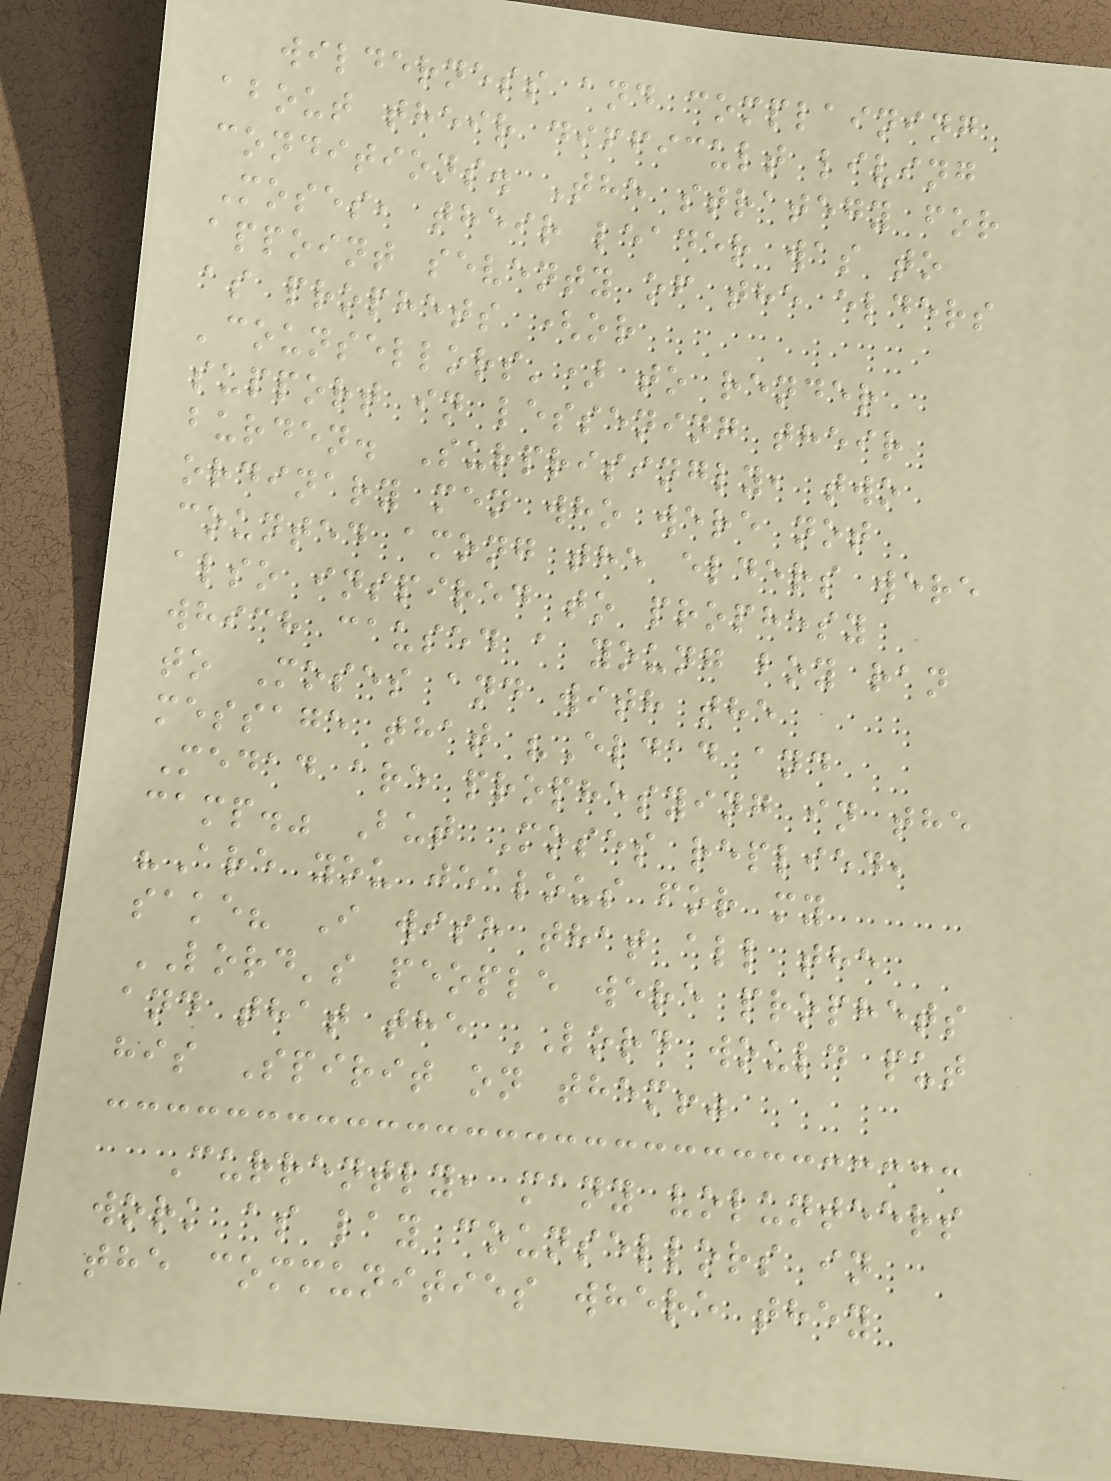wilderness and complaining
about their difficult living
conditions. The strategy for
Moses, their leader was to
appoint seventy of the elders
as prophets (or
'counsellors') to render
support in lessening their
burden. Surprisingly, two
ordinary men who were not
counted among the elders were
also inspired to prophesy
which caused a young boy ran
to Moses and with the
message that "Eldad and
Medad are prophesying in the
camp." But Moses replied,
"Are you jealous for my
sake? I wish that all the
LORD's people were prophets
and that the LORD would put
his Spirit on them!"
Currently, many volunteers
work as lay counsellors in
the communities where they
